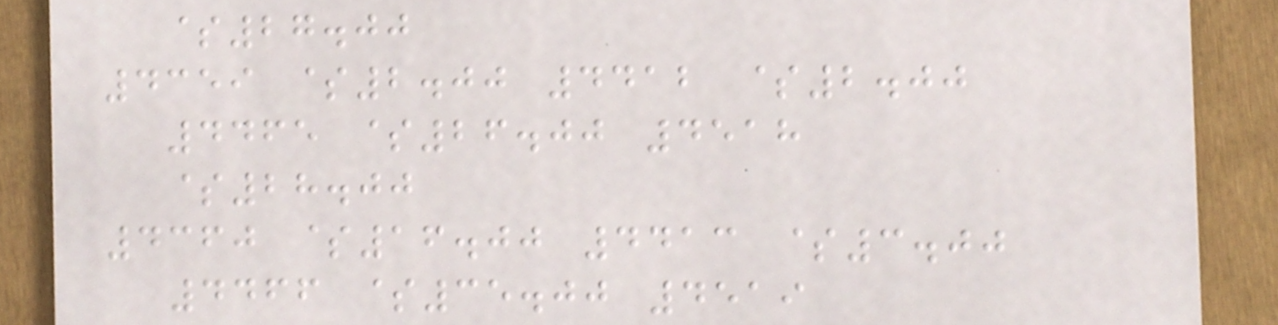$27.00
4359 $2.00 4412 $2.00
4465 $26.00 4518
$28.00
4360 $16.00 4413 $3.00
4466 $35.00 4519
